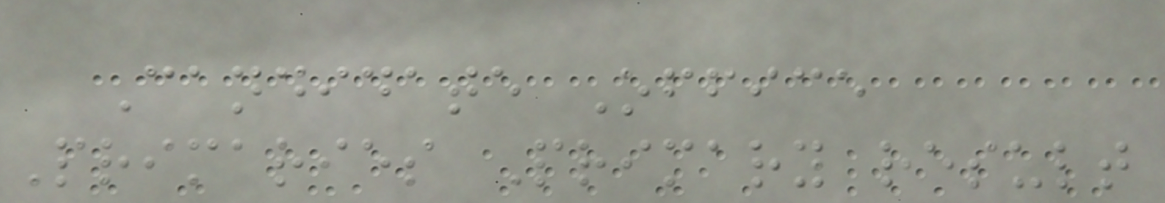Candidate Office
Primaries Primary result
